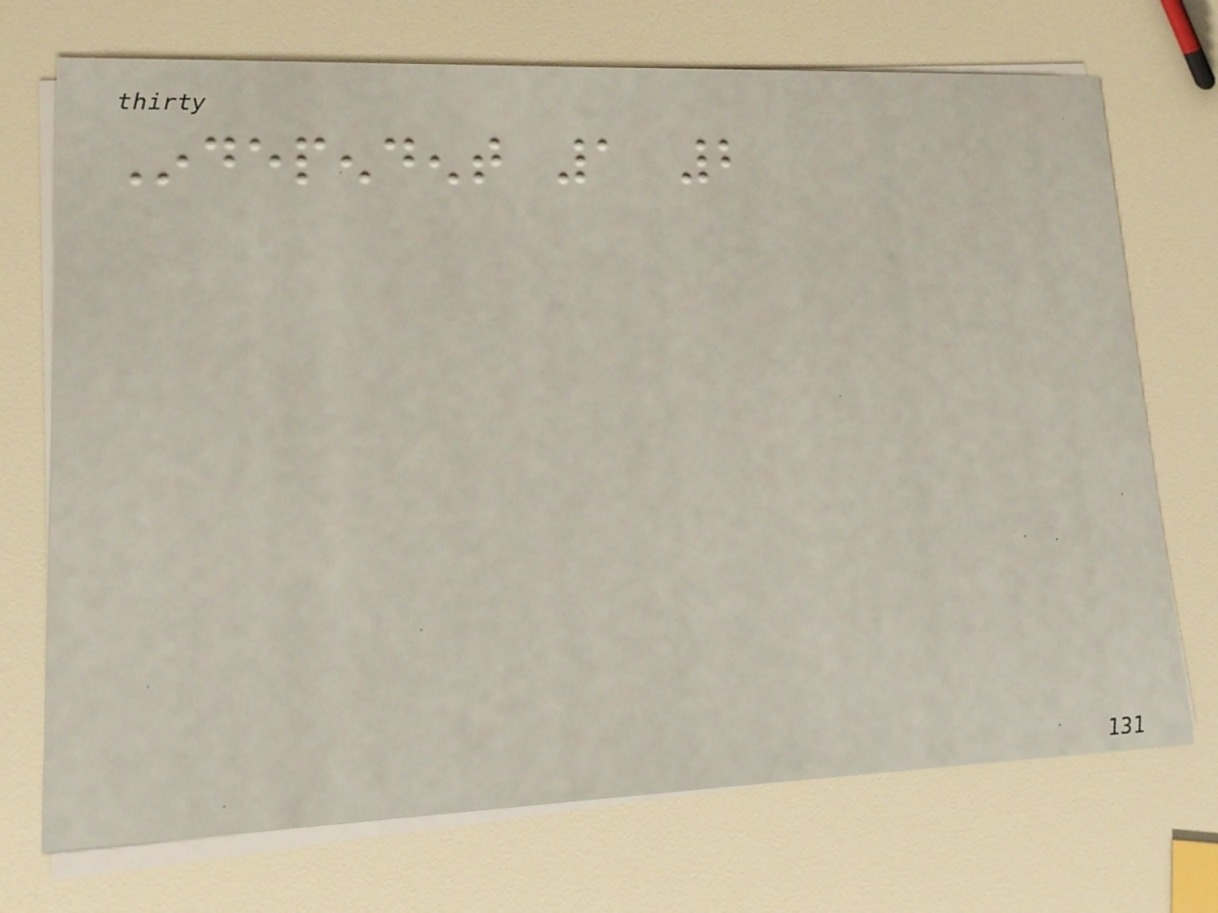Independent 1 2
